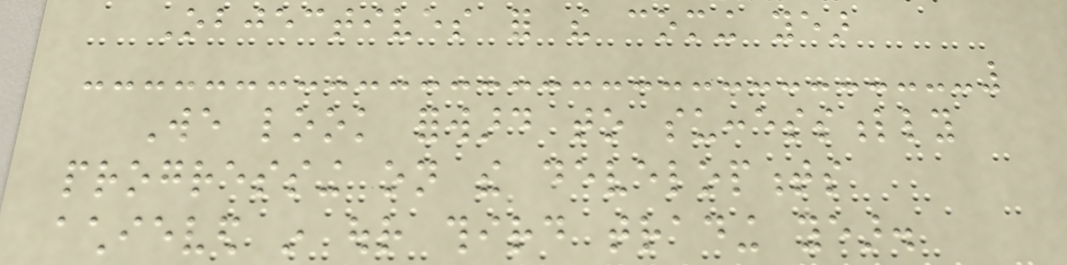Objectives for the coming year
We look forward to successfully
progressing on the developments
achieved in our third trading year.
